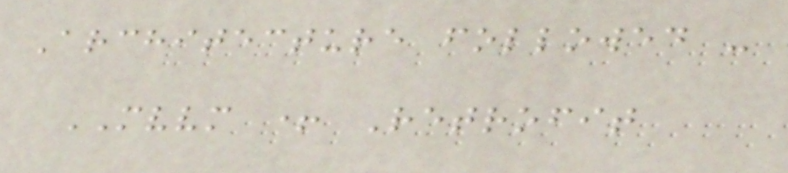Architecture followed -
MVVM + Retrofit
